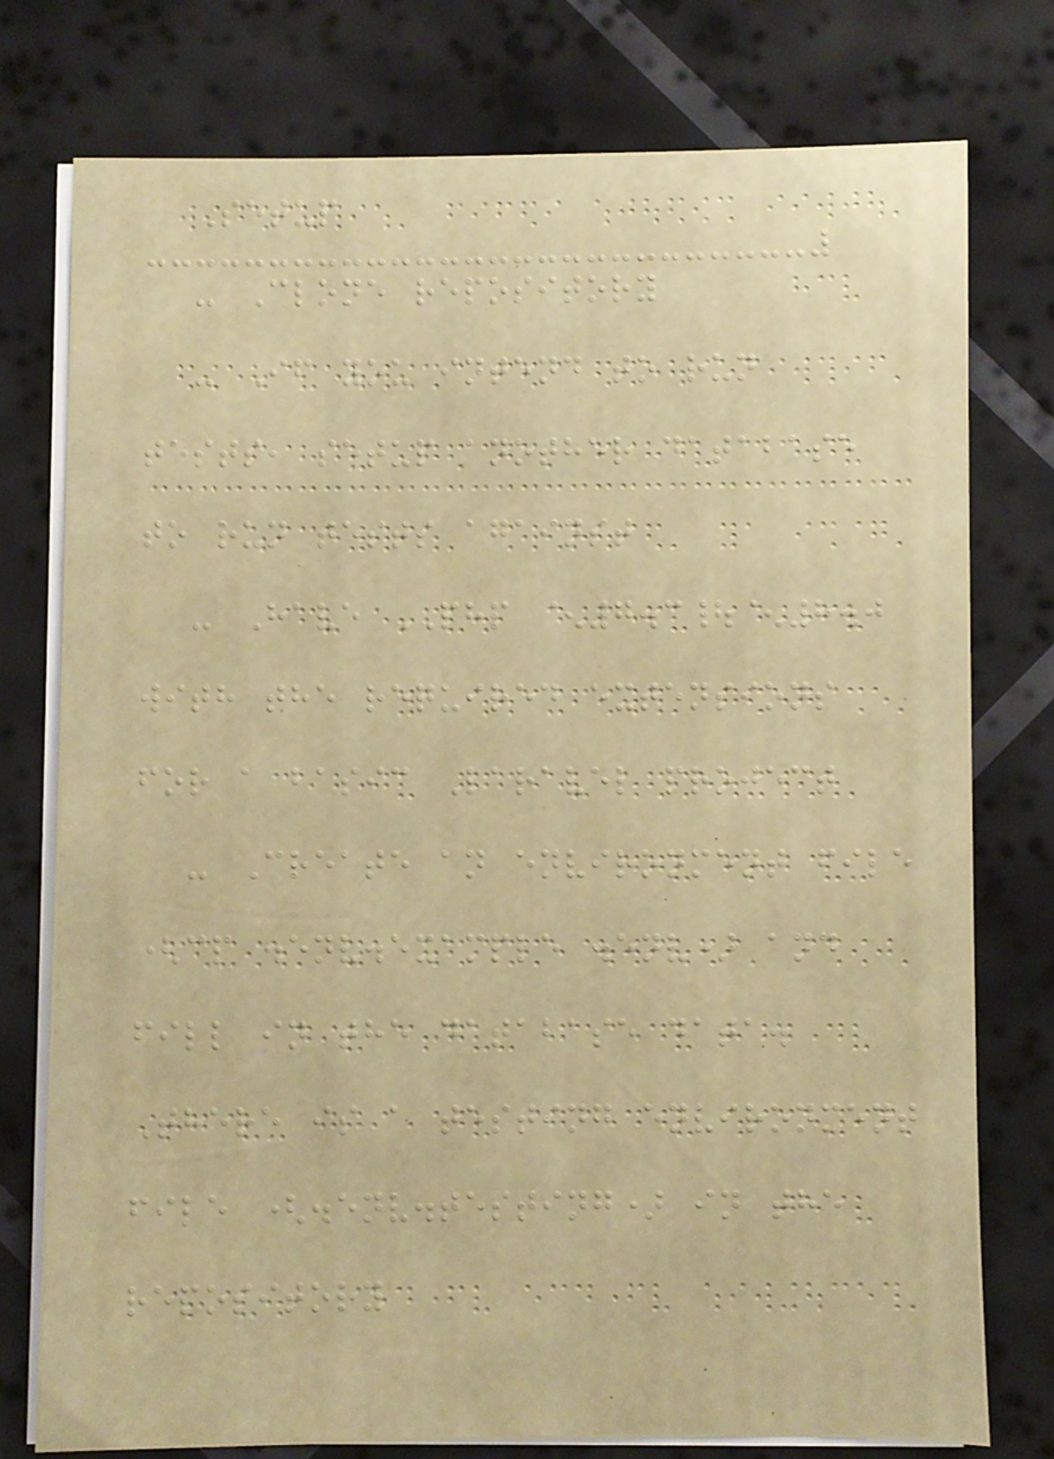Setup
- Clone repository
- If you intend to run
tests, setup another database
to run tests against
- Have PHP ^7.3|^8.0
with the required extensions
for a basic Laravel project
- Create an environment file
(cp .env.example .env) and
fill in the database data.
There is a testing environment
file (.env.testing) in the
repository
